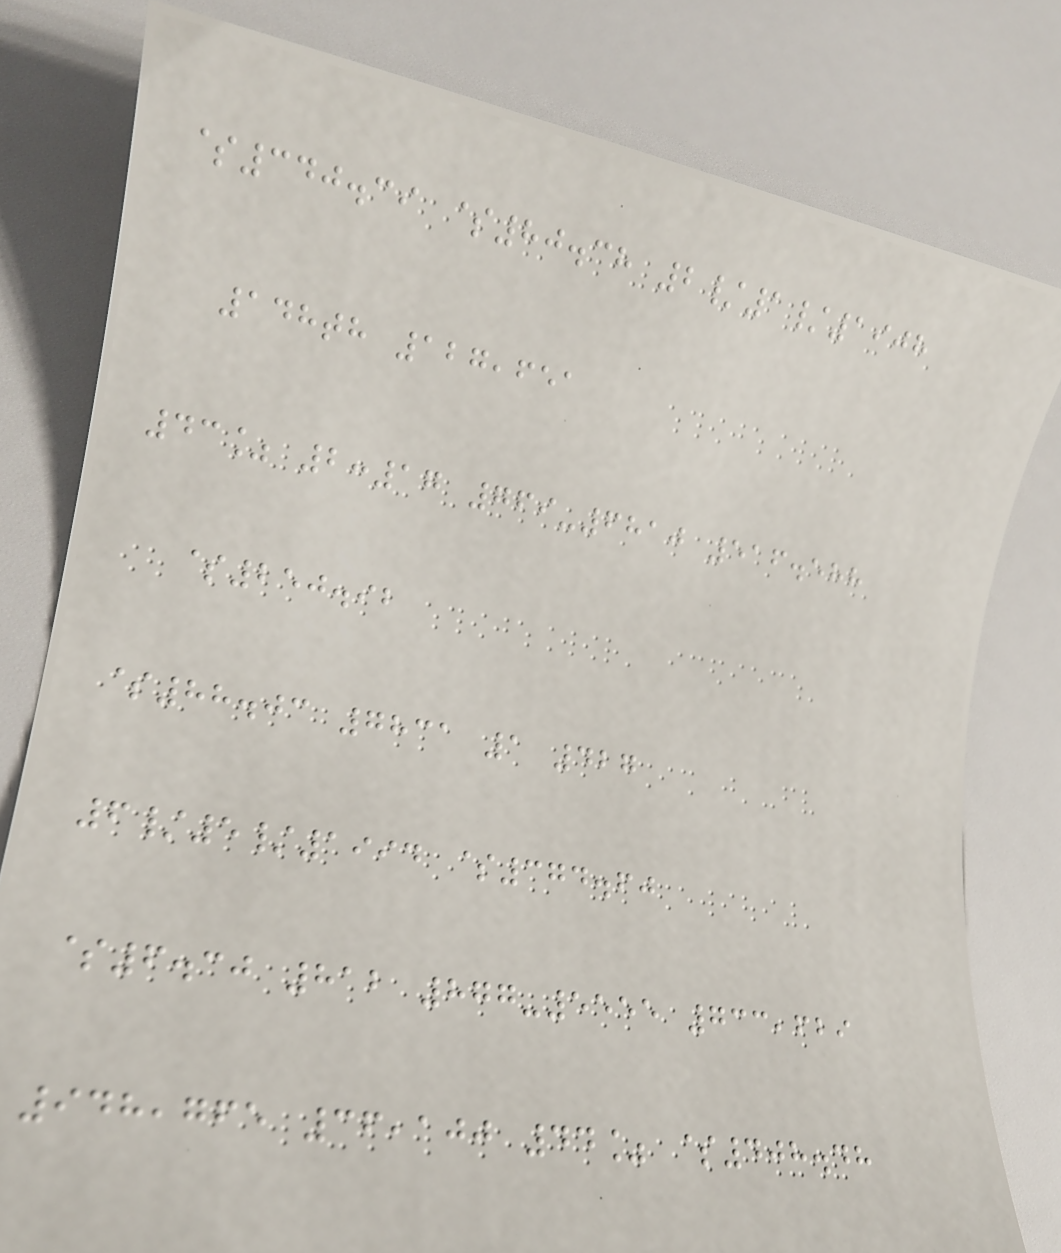$340.39 $80.38 2/1/1908
148th 127,651
43% 2:17 769-6810 516.588
$250.92
$88.03 7831 1 427
6/5/1994 $374.60
$6.30 812 877-5555 733,629
948,765 36,100 44% $408.48
